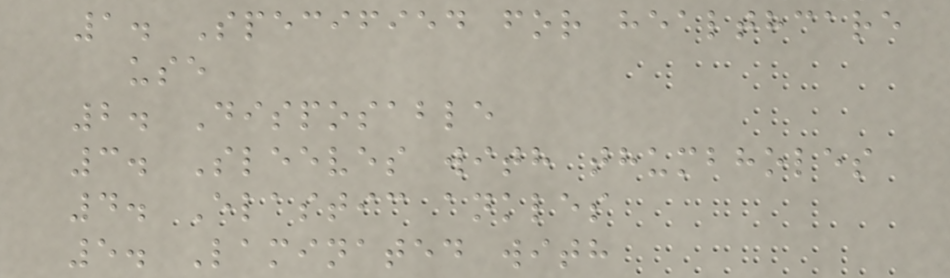1. Specified for healthcare
use
2. Disposable
3. Sleeves with thumbholes
4. Elastic ankles
5. Laminated with
